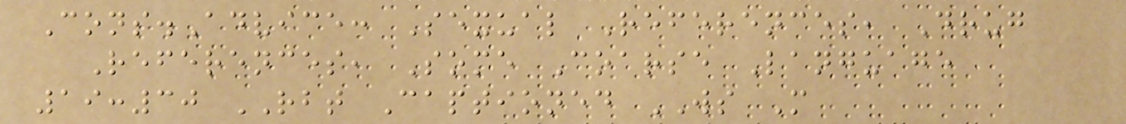Cons.Advice: Sexual References, Drug
References, Some Coarse Language
19:30 RBT Captioned WS M
